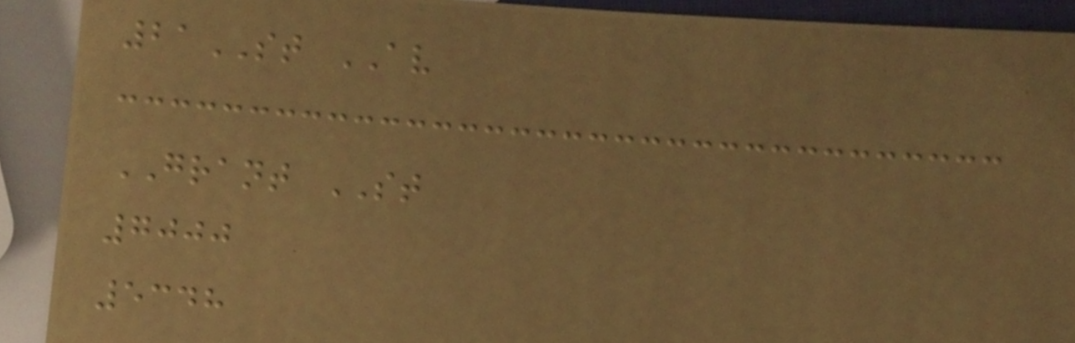21ST AV
GRANT ST
7000
5348
